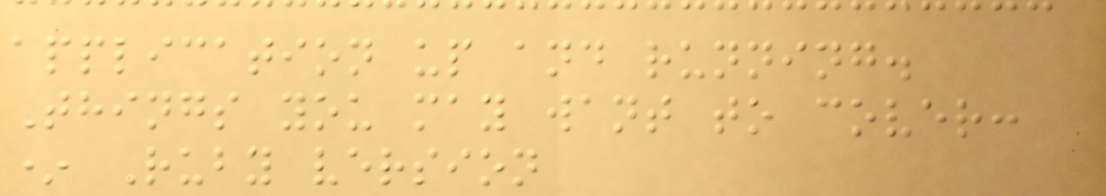application up and running.
Things you may want to cover:
* Ruby version
